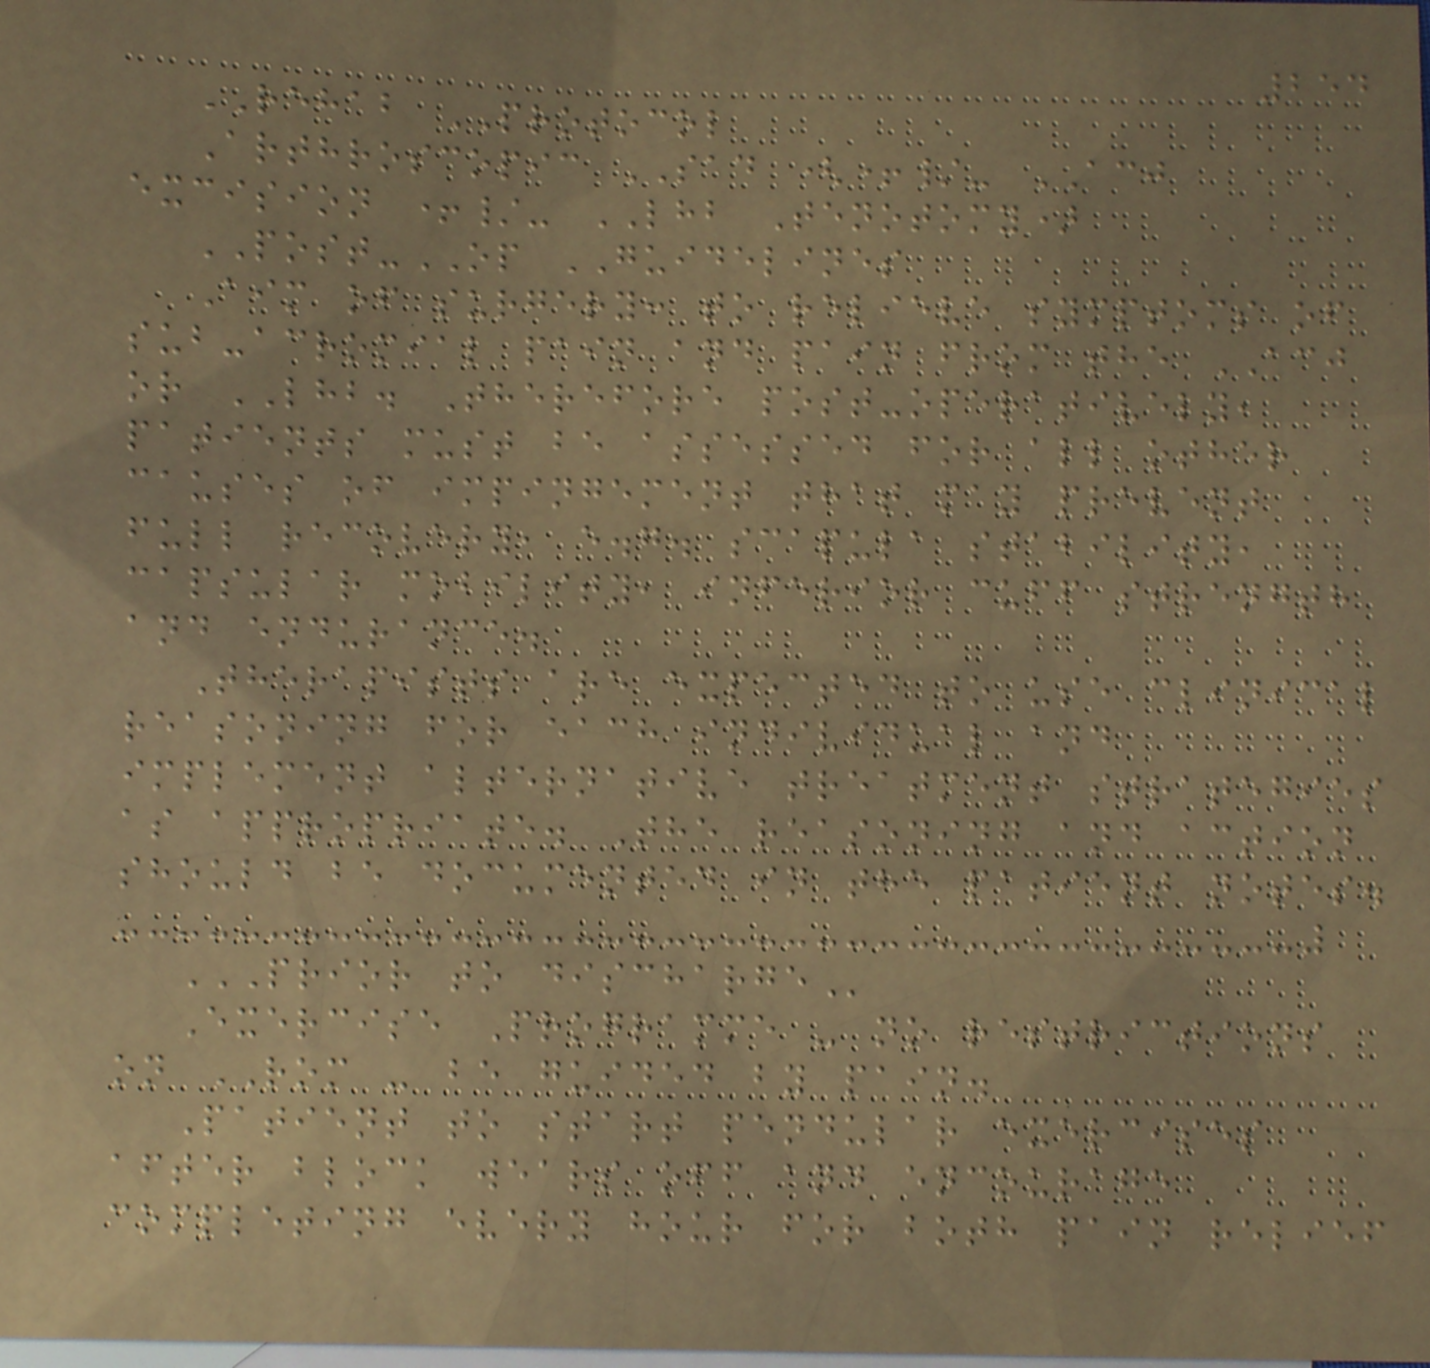254
REHAB PROTOCOL
Arthroscopic SAD (+/- ACJ
excision +/- LHB Tenotomy)
POST-OP GUIDELINES
Aim of surgery: to relieve symptoms of
sub-acromial pain and pain from the ACJ
or LHB. Therefore post-operatively,
patients must be assessed for all other
causes of impingement that may prevent
full recovery, e.g. scapula stability,
capsular mobility, inferior cuff strength
and endurance.
Therapists are expected to use clinical
reasoning for each individual and
implement alternative treatment strategies
as appropriate. The reasoning and action
should be documented in the patient notes.
PRIOR TO DISCHARGE
Exercise Programme - no restrictions
on ROM - be guided by pain.
Patient to start pendular exercises
after block wears off and encourage
completing every hour for both pain relief
